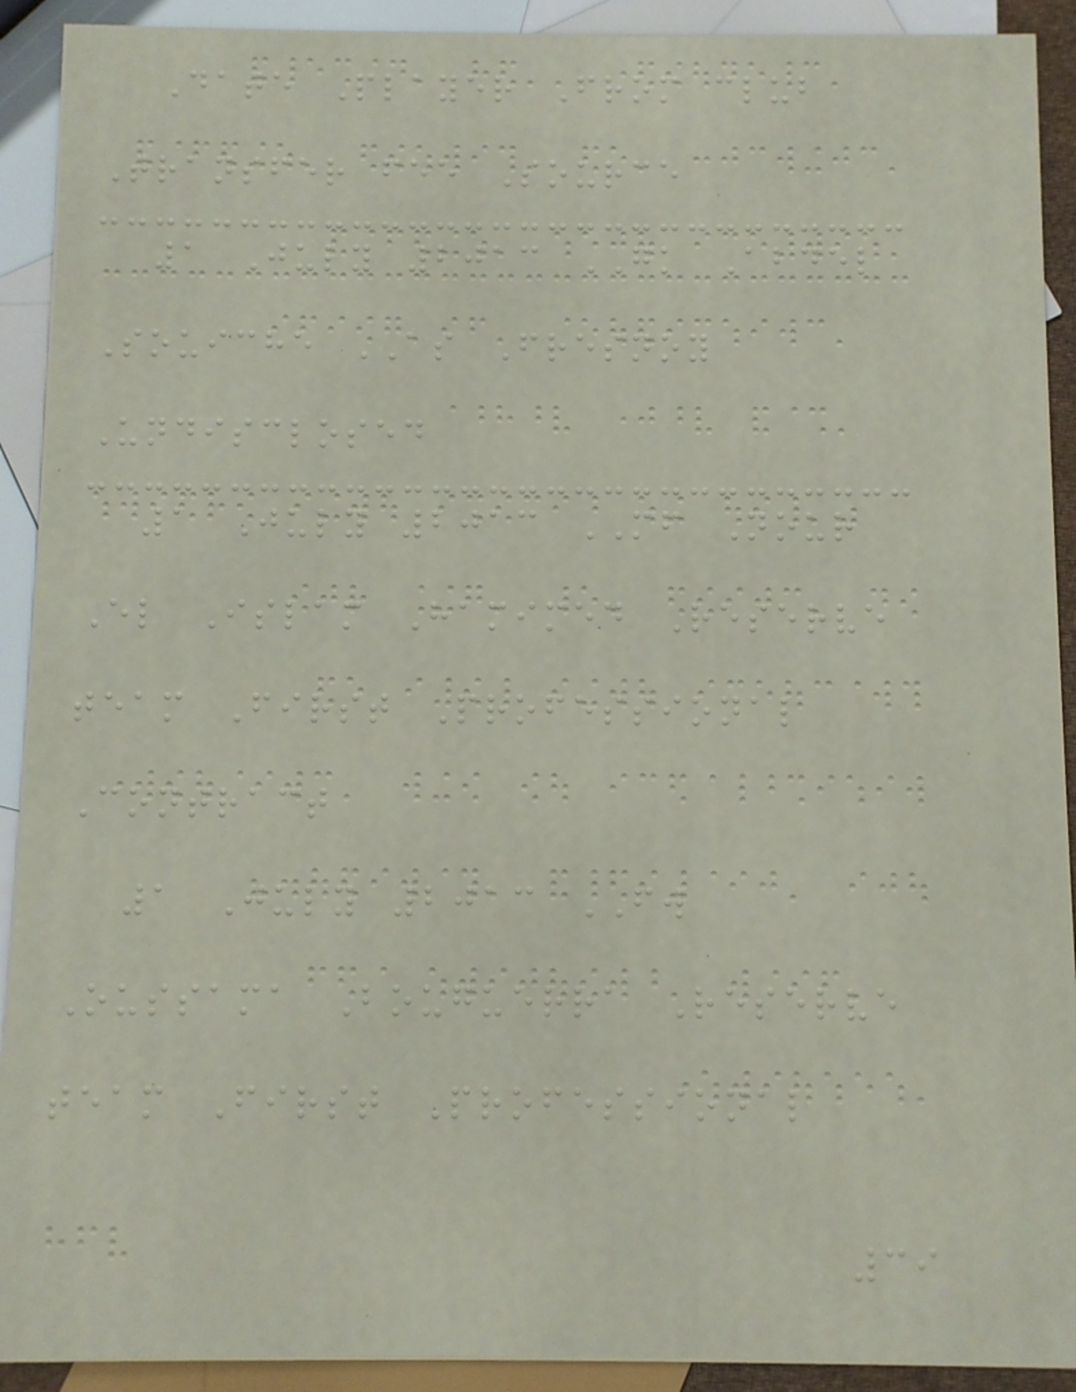Date Player From club
Transfer fee Source
1 July 2013 GK Abdel
Souiche AS Fresnoy
Undisclosed
1 July 2013 MF Nour
El Islam Hamimed Reserve
team First Professional
Contract
1 July 2013 FW
Oussama Bouguerra Reserve
team First Professional
39
